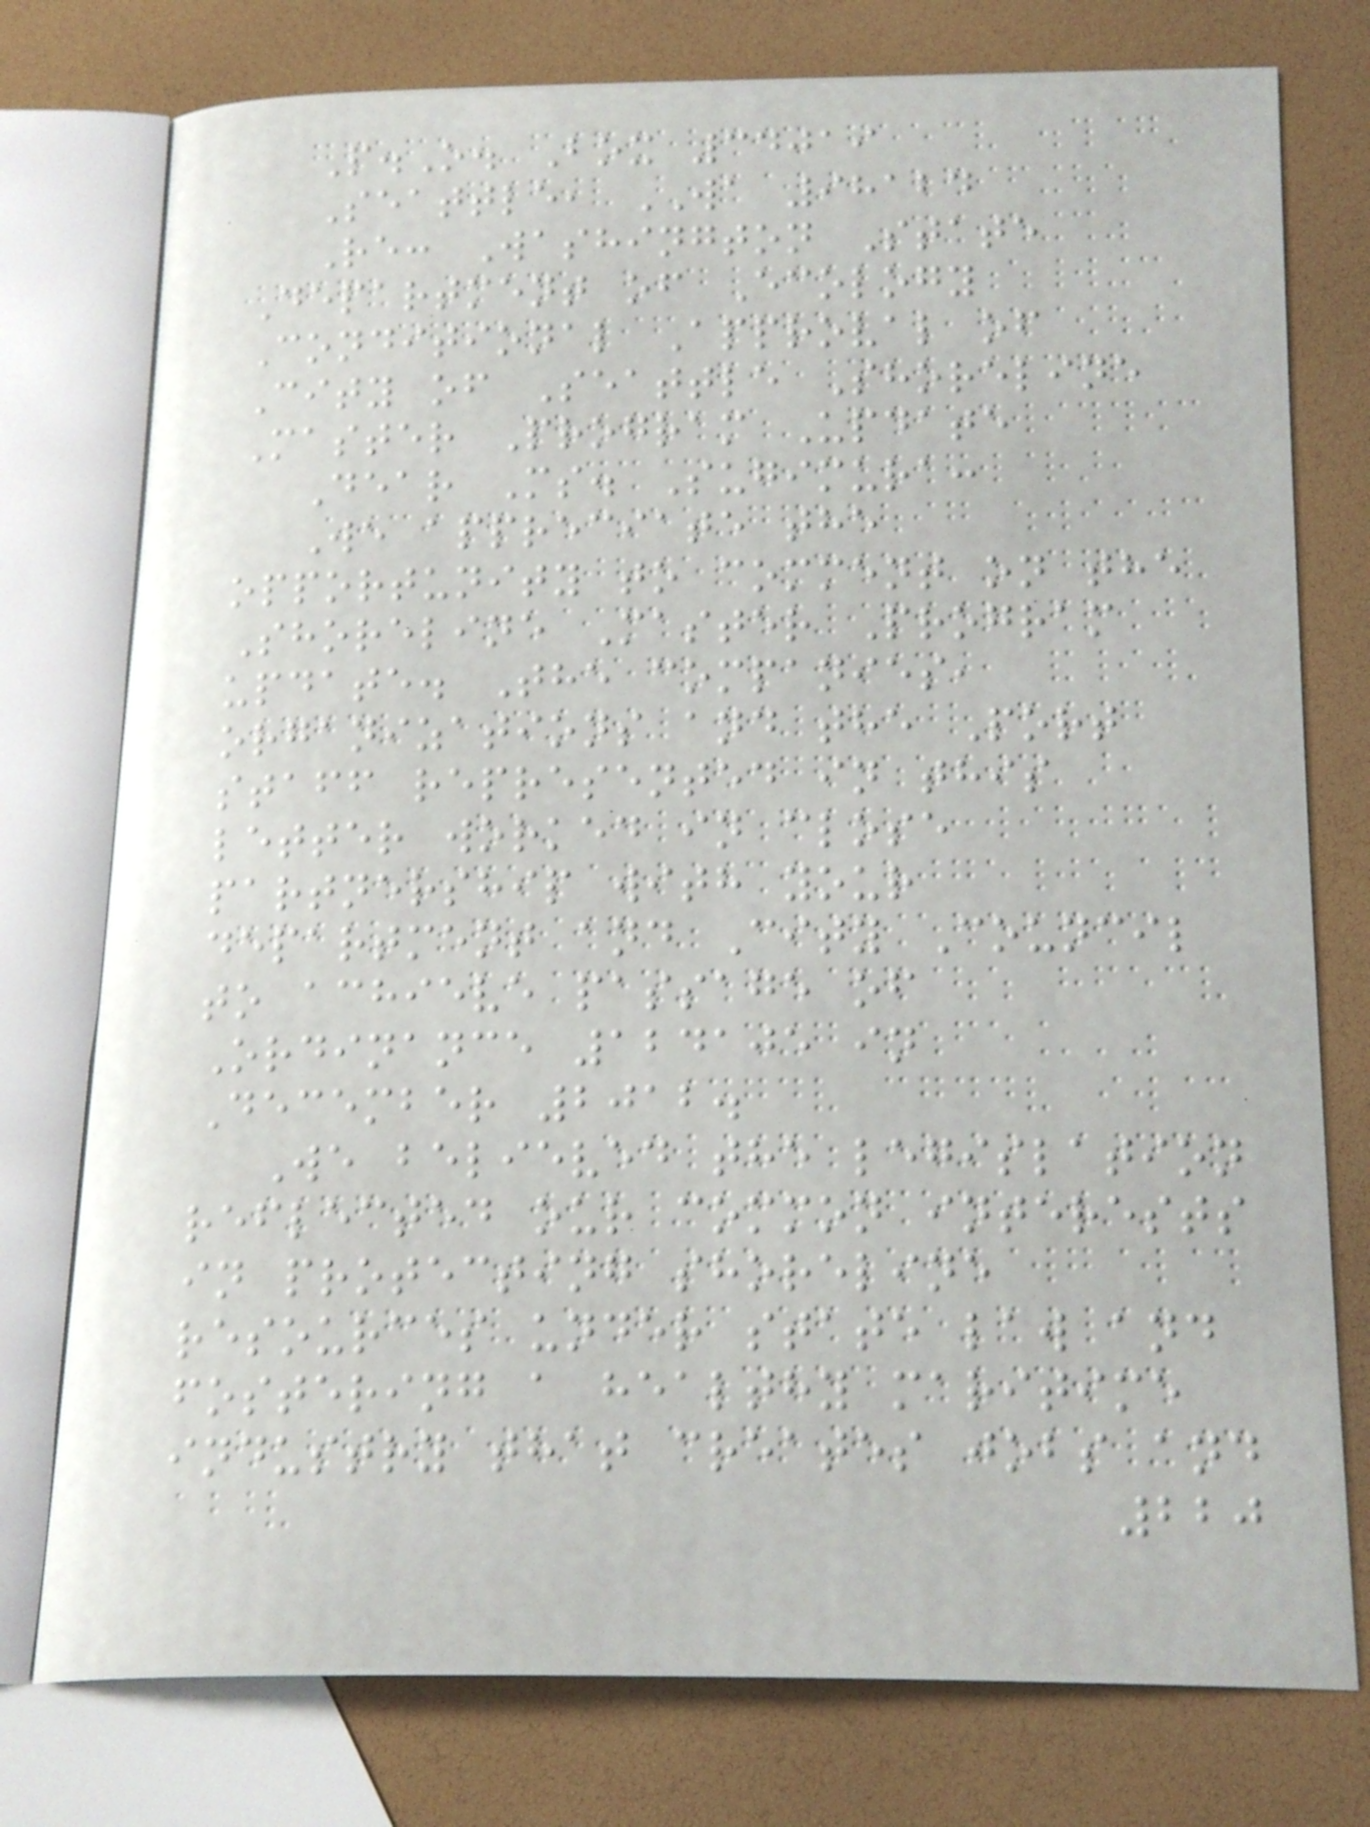P.O. Box 34019
Seattle, WA 98124
Re: Washington State
Department of Ecology
Conditional Approval of
City of Seattle Shoreline
Master Program Update
Dear Ms. Sugimura:
We appreciate the
opportunity to comment on the
Shoreline Master Program
update. The companies,
organizations and the Port
staff represented in this
letter worked in close
partnership with your
department and City Council
to achieve passage of
Ordinance 124105 in
December 2012.
We believed the legislation
reflected our common interests
in protecting shoreline
resources under state law and
fostering a healthy maritime
industry that creates jobs and
220
